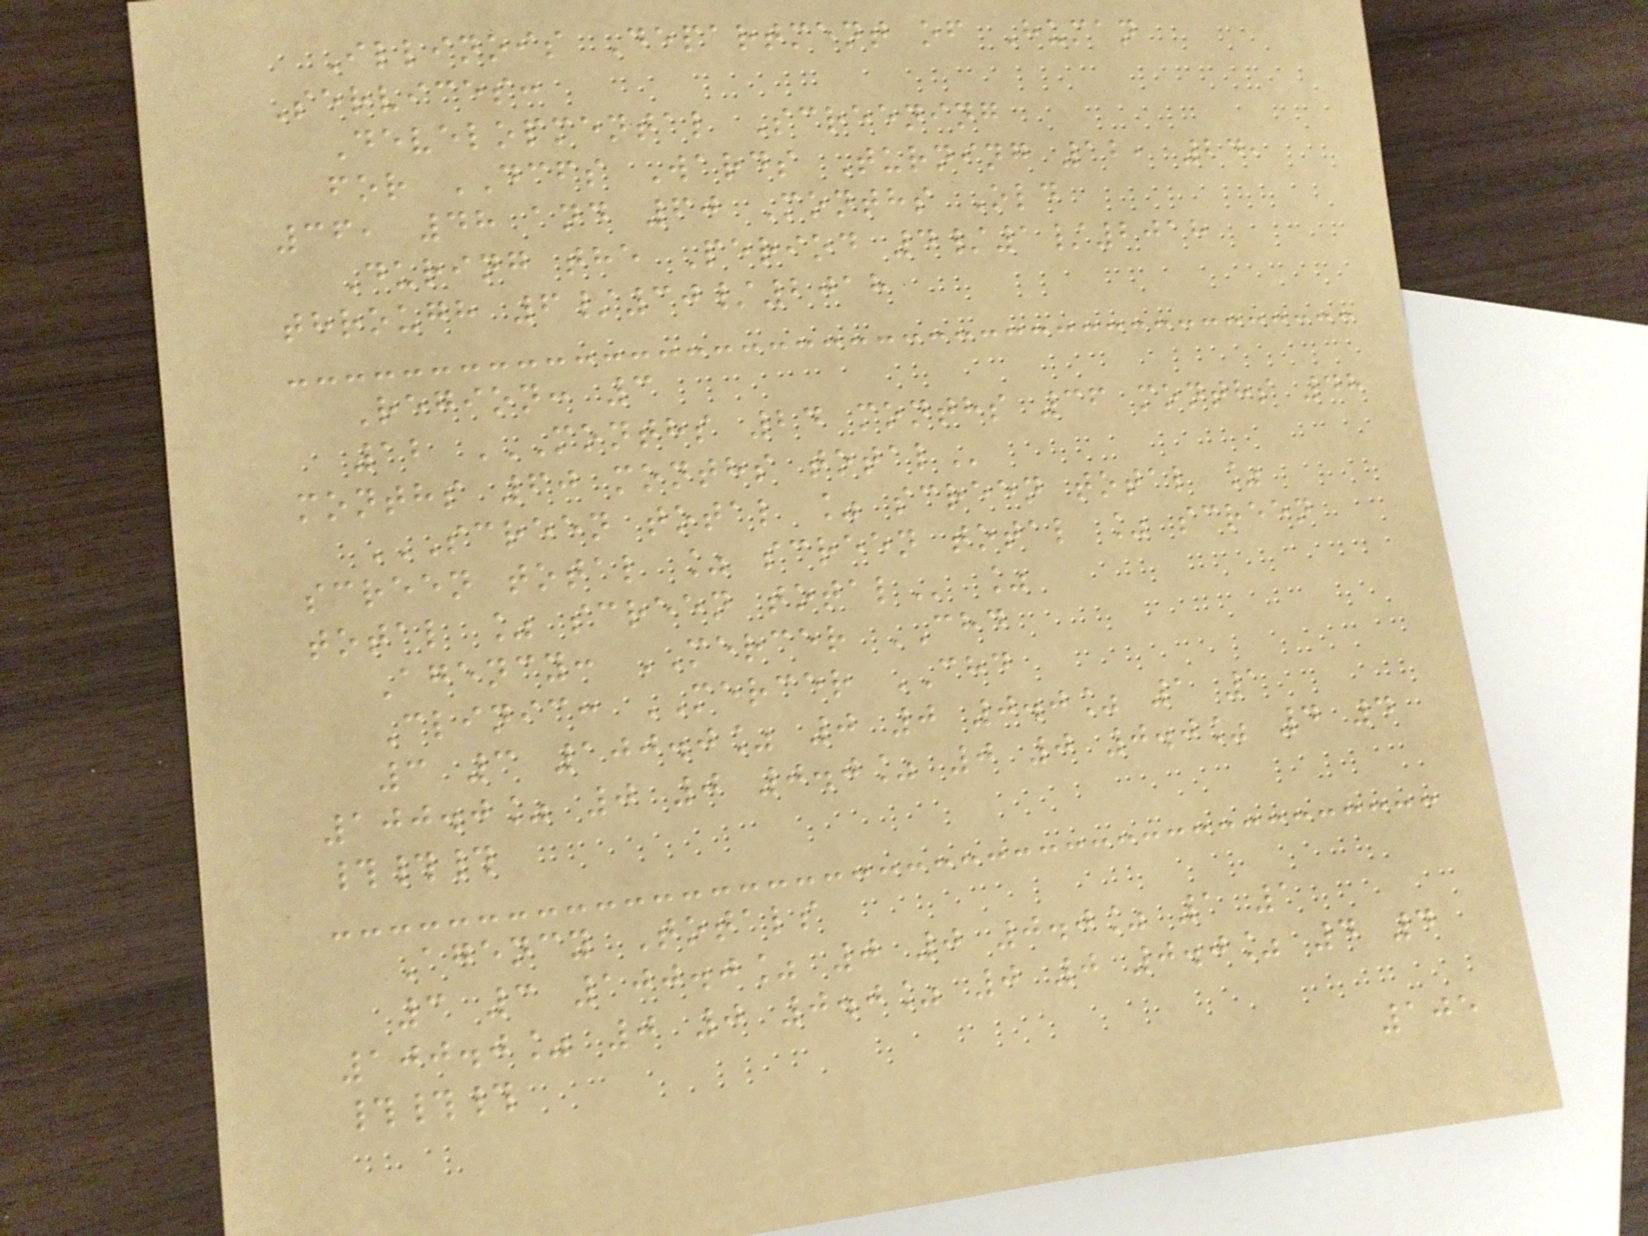Illinois Department of Human
Services:
Developmental Screening
for DCFS Wards Turning 12, 24,
36, 48 and 60 Months Old
During the Period 4/1/2018
through 6/30/2018
Region: 3
12 MONTHS 24 MONTHS 36 MONTHS 48
MONTHS 60 MONTHS TOTAL
SCREEN TOTAL % SCREEN TOTAL %
SCREEN TOTAL % SCREEN TOTAL % SCREEN
TOTAL % SCREEN TOTAL %
Agency: MERCER CHD
Clinic: MERCER CHD
3 3 100.0% 0 0 0.0% 1 1
100.0% 0 0 0.0% 0 0 0.0% 4 4
###
Agency Totals
3 3 100.0% 0 0 0.0% 1 1
100.0% 0 0 0.0% 0 0 0.0% 4 4
###
105
